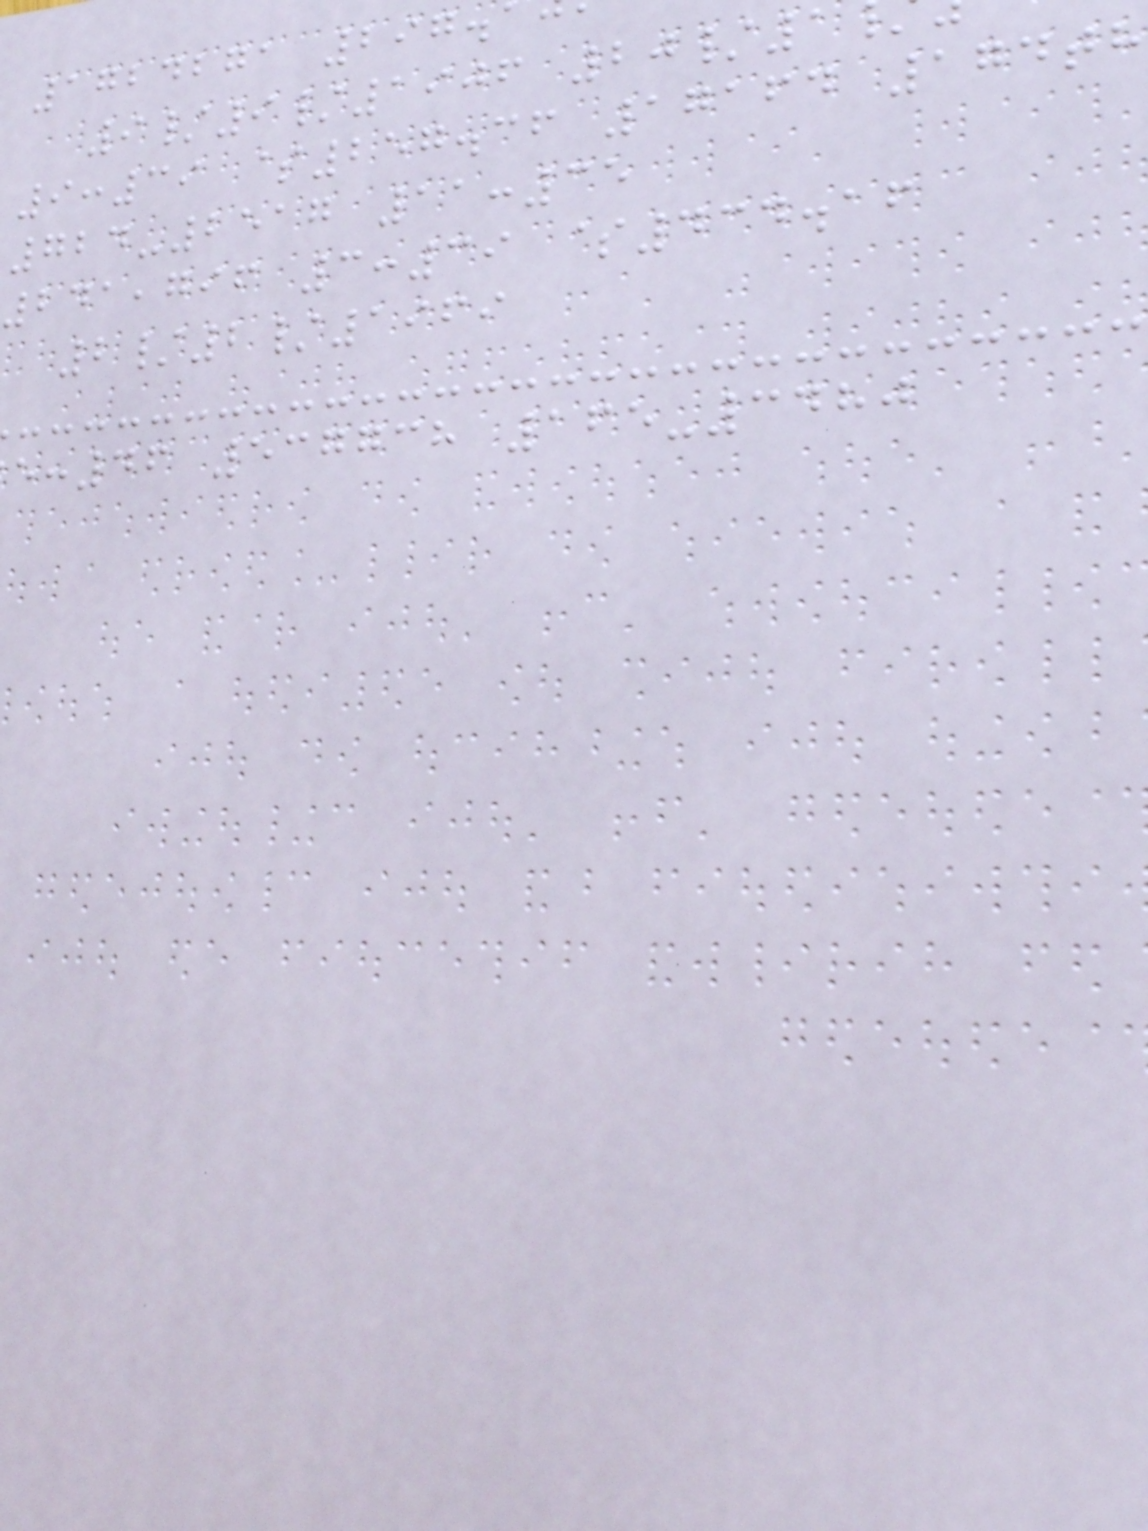1724271 297.
9/9/1906 20/1
9:39 $257.36 17164 174th
724-2517 11:35
241,796 3:39 $434.16
2/2/1969
:46 537738 165-3480
